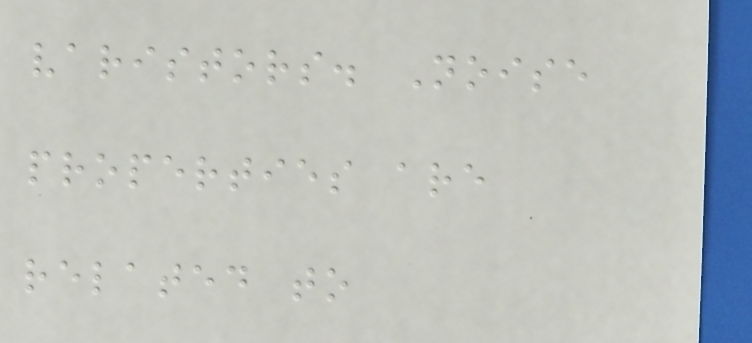varistors. Noise
properties are
related to
